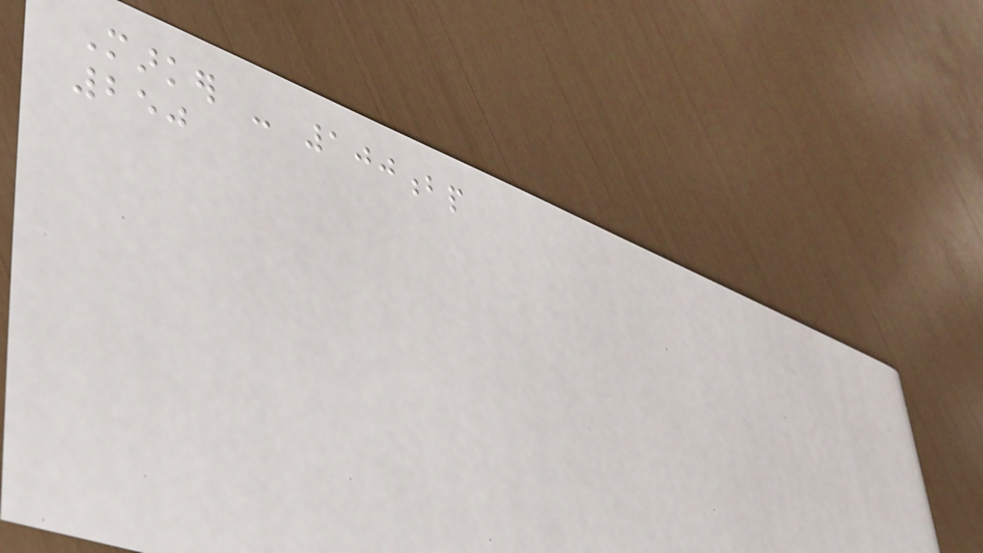Marker - 100bp
250
